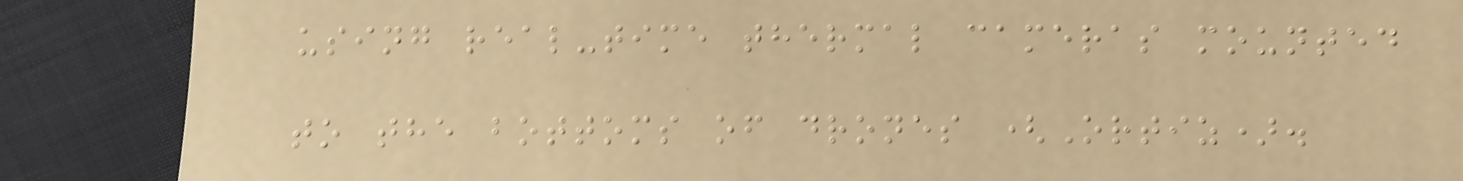using real-time thermal cameras mounted
to the bottoms of drones (Ortiz).
